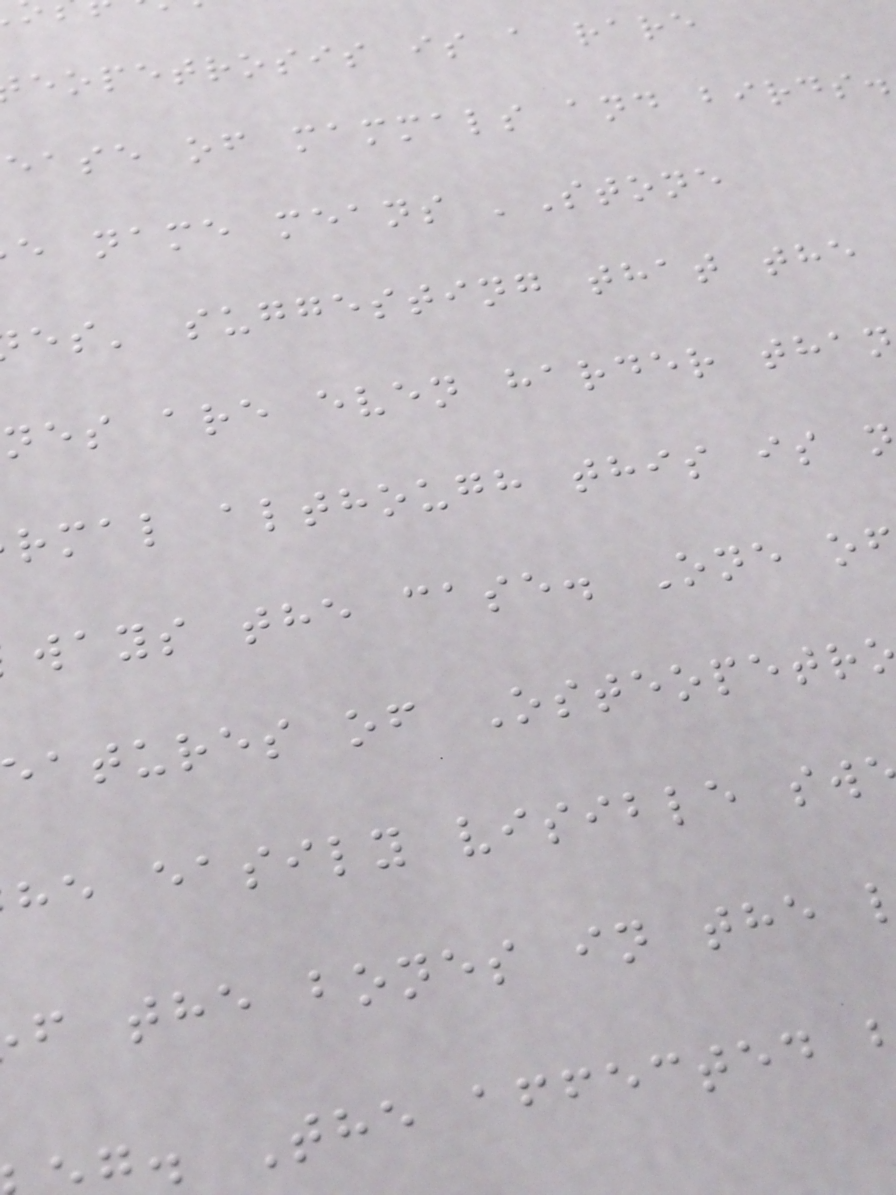eopetrosis is a rare
ease of mammals and birds.
e name means 'Stone
es' suggesting that the
nes are even harder than
rmal although this is
ways the case. One o
eatures of Osteopetr
he easily visible sw
f the bones in the
. The affected
